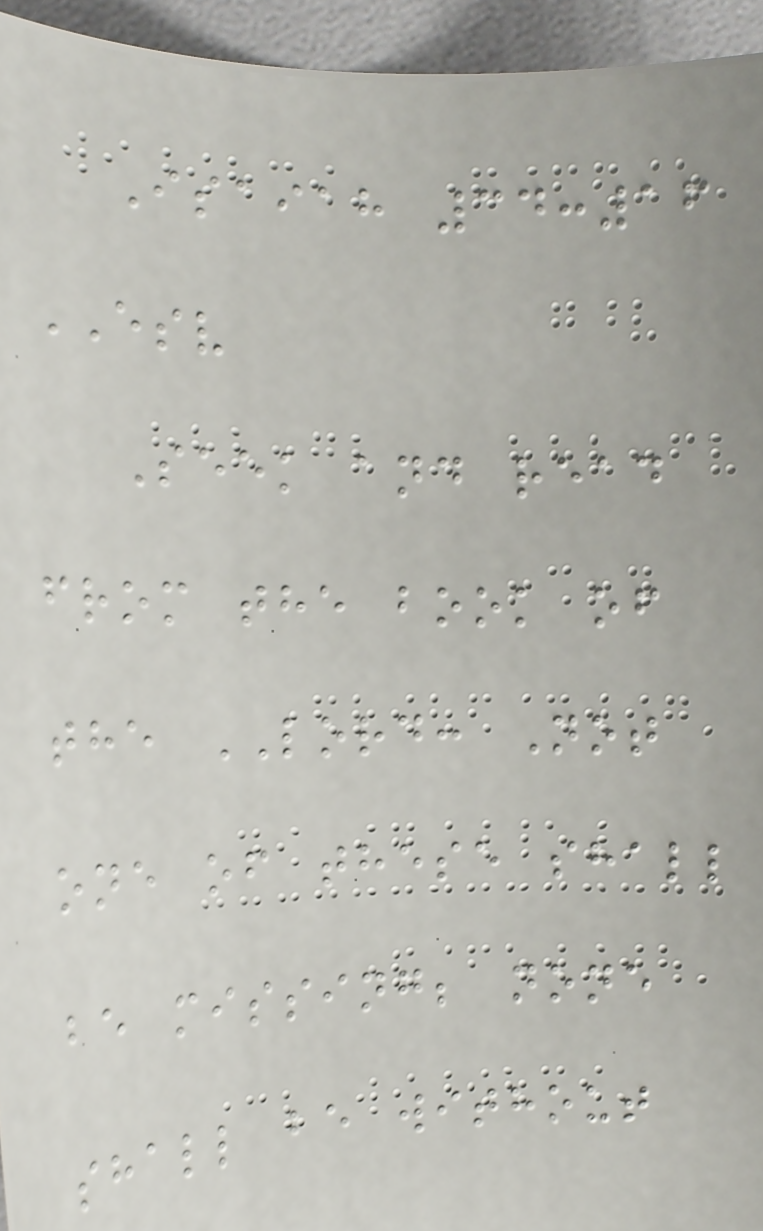Isaiah 34:16
ESV
Seek and read
from the book of
the LORD: Not
one of these shall
be missing; none
shall be without
